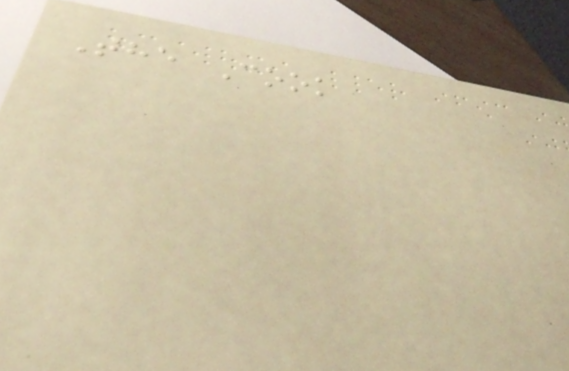The Cook
